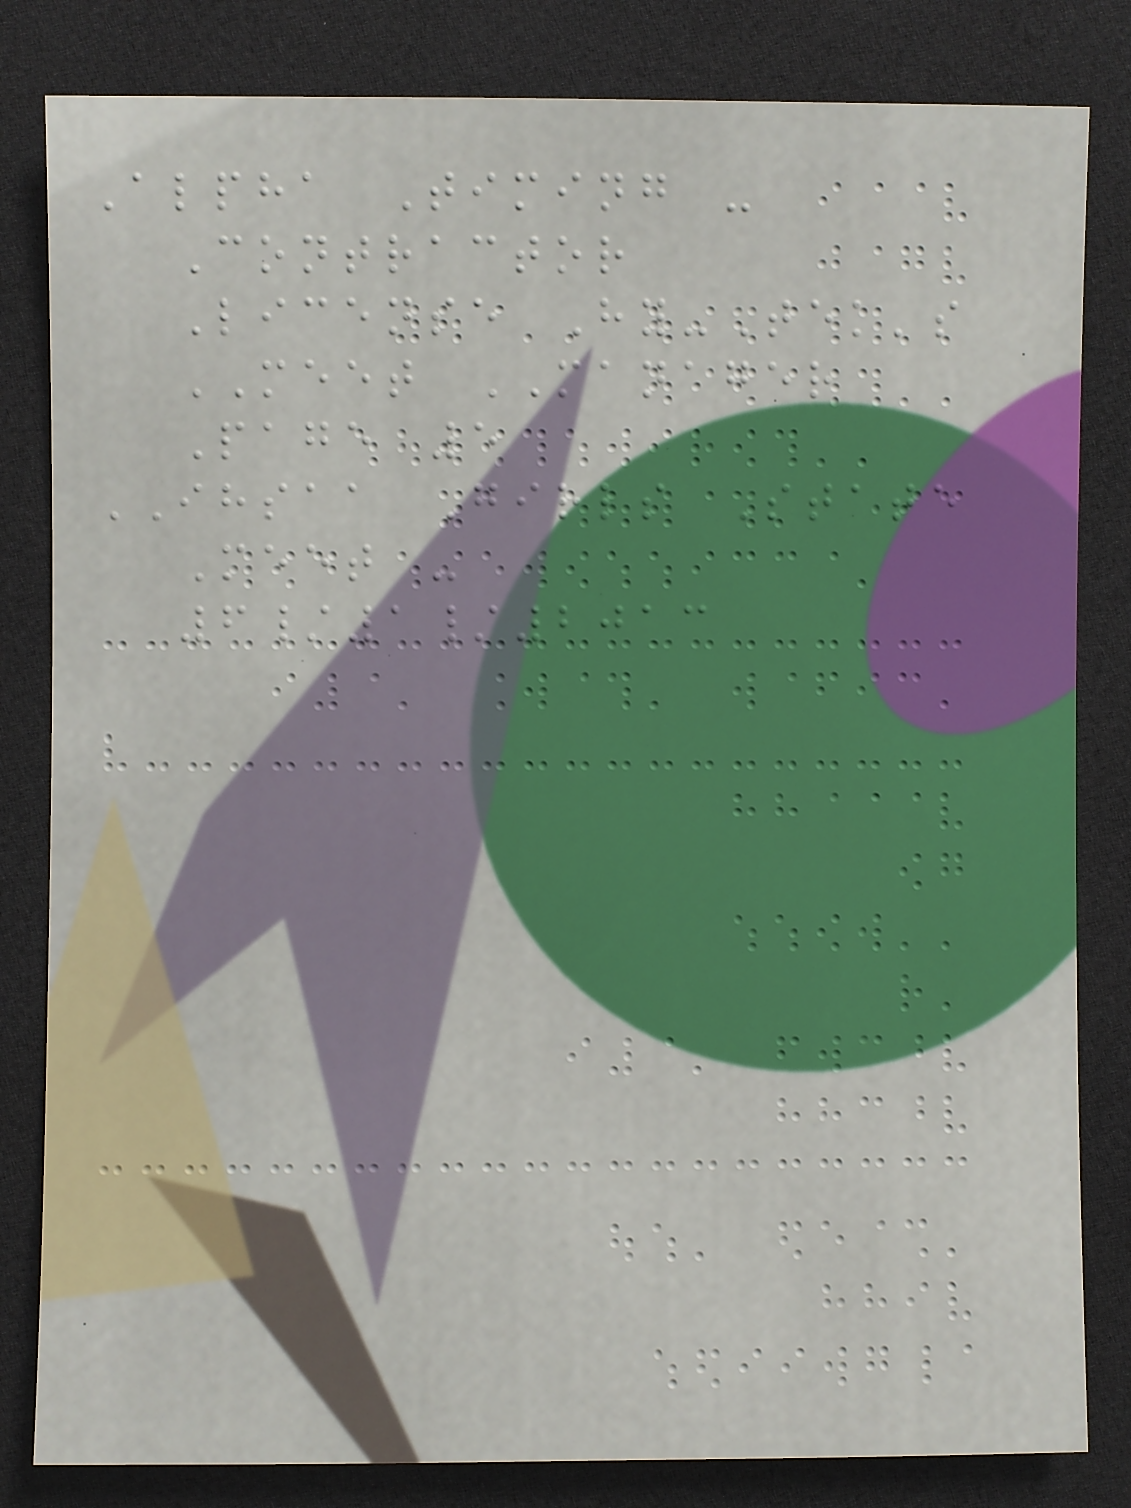Alpha Timing -
Contractor
License Hy-Tek's
MEET MANAGER
Page 5
IHSAA Girls State
Meet -
6/1/2013
